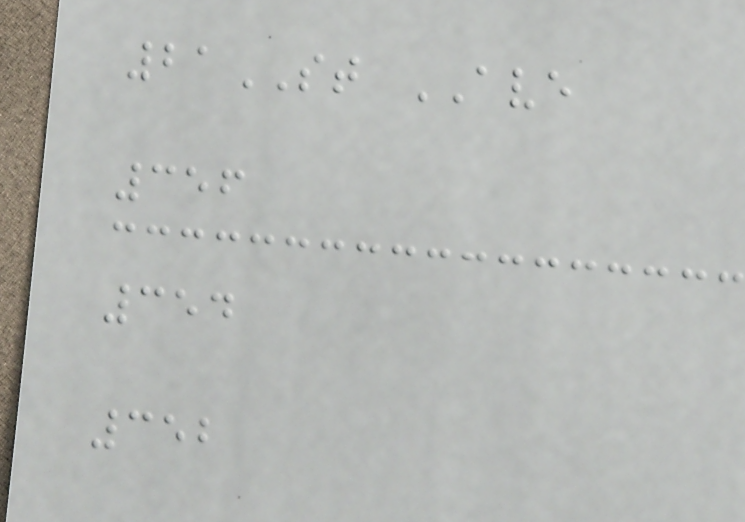21ST AVE
356
354
352
